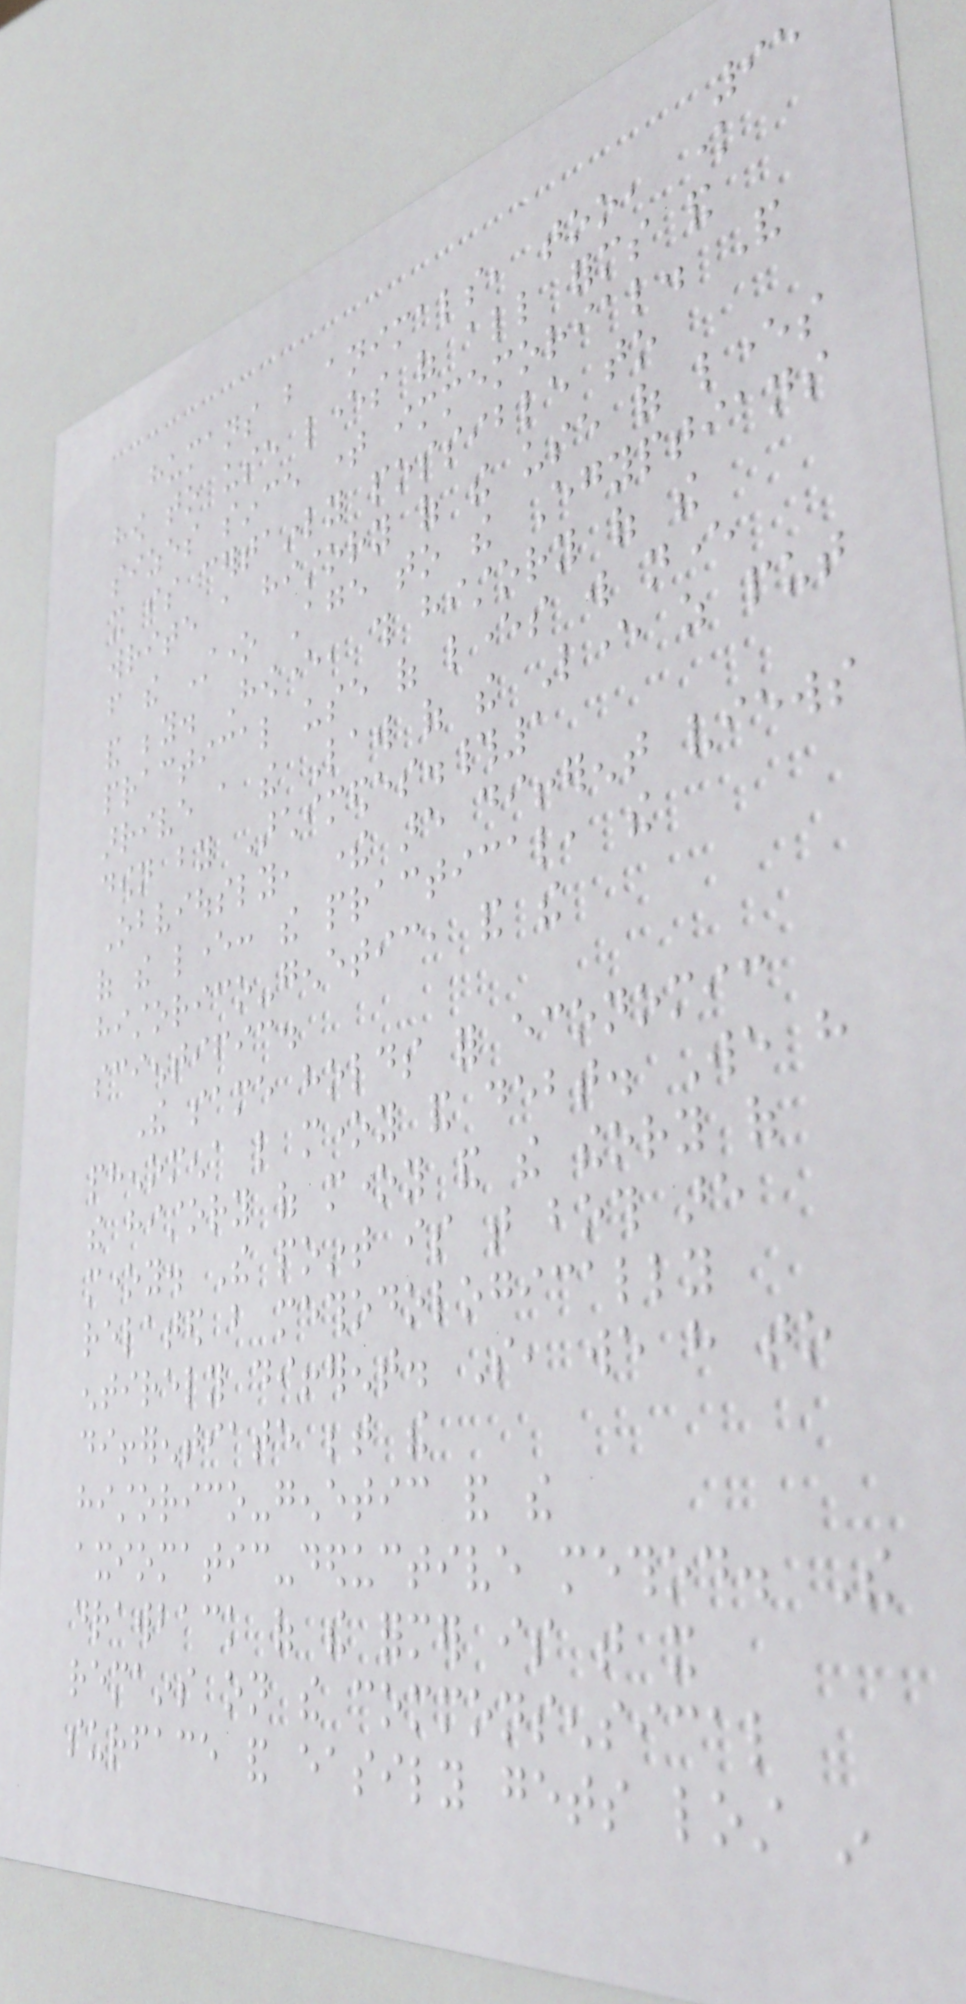95
humans but animals, too, know
how to use levers of all forms and
sizes since time immemorial. And
it is certainly possible to
write a history of the use of levers
from the Stone Age to the Egyptians
and beyond. However, this history of the
practical use of levers will never
arrive a the Law of the Lever as put
down by Archimedes.#1
Obviously, there are different views
of the lever: the practical, the
historico-genetic, and the
scientific.
The same holds for economic
phenomena like money and debt. We have
the history of money and the theory of
money. The point is that both are
related but methodologically
entirely different. So, we have to
differentiate between the
historico-genetic and the
axiomatic-deductive method. The
drawback of the former is that it
remains on the commonsensical
surface and easily gets lost in
